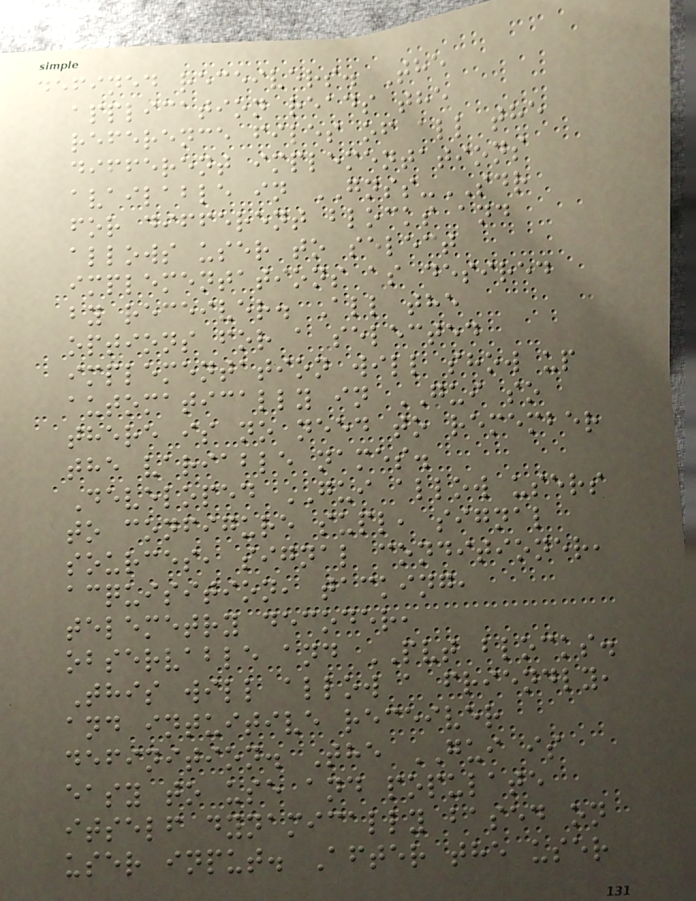defined receivers. The
application reads the
reference files of all the
different implementations
available in GNSS-SDR
for different blocks and
allows user to select
implementations as desired
by receiver. All the
options for a selected
implementation will show up
automatically in GUI so
there is no need to remember
the variable names.
Developed GUI allow users
to configure supl, signal
sources, signal conditioner,
acquisition, tacking,
telemetry decoder,
observable and PVT blocks.
This will allow a friendly,
and intuitive receiver
definition. The GUI is
easy to use and populate
itself dynamically based on
user input. After the user
